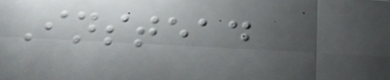Instead
